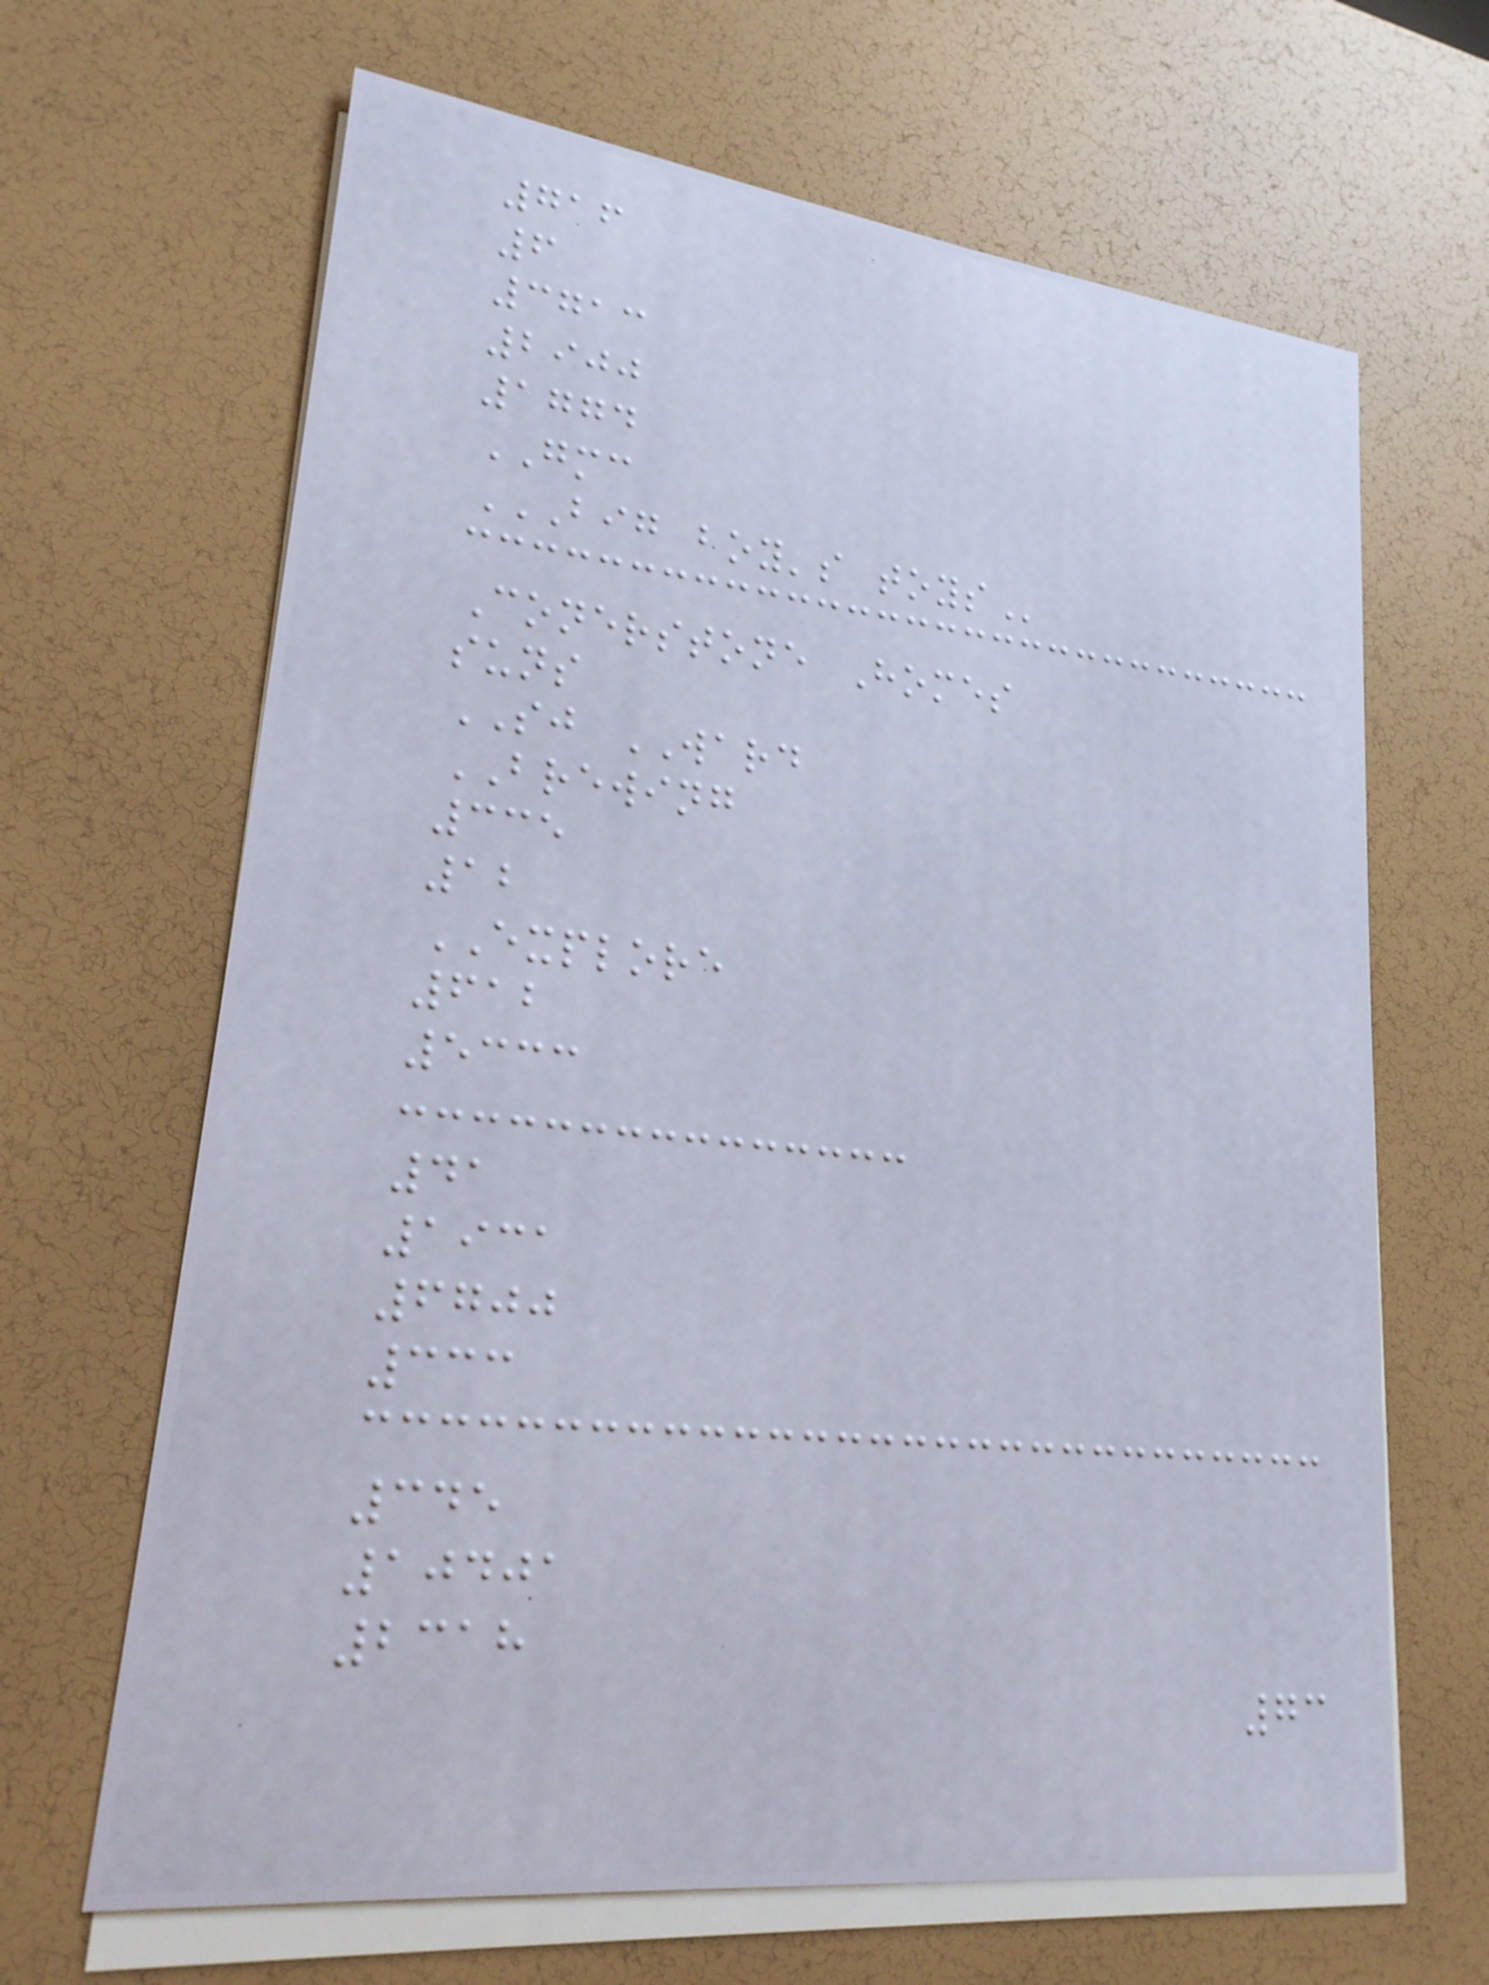716
6
3713
2900
1774
GMC
BIG BOY'S TOYS
Conerstone Homes
suns
SJ WARD
BREWING
335
12
EXPLORE
612
5333
41
1931
6700
333
345
10401
2318
73
